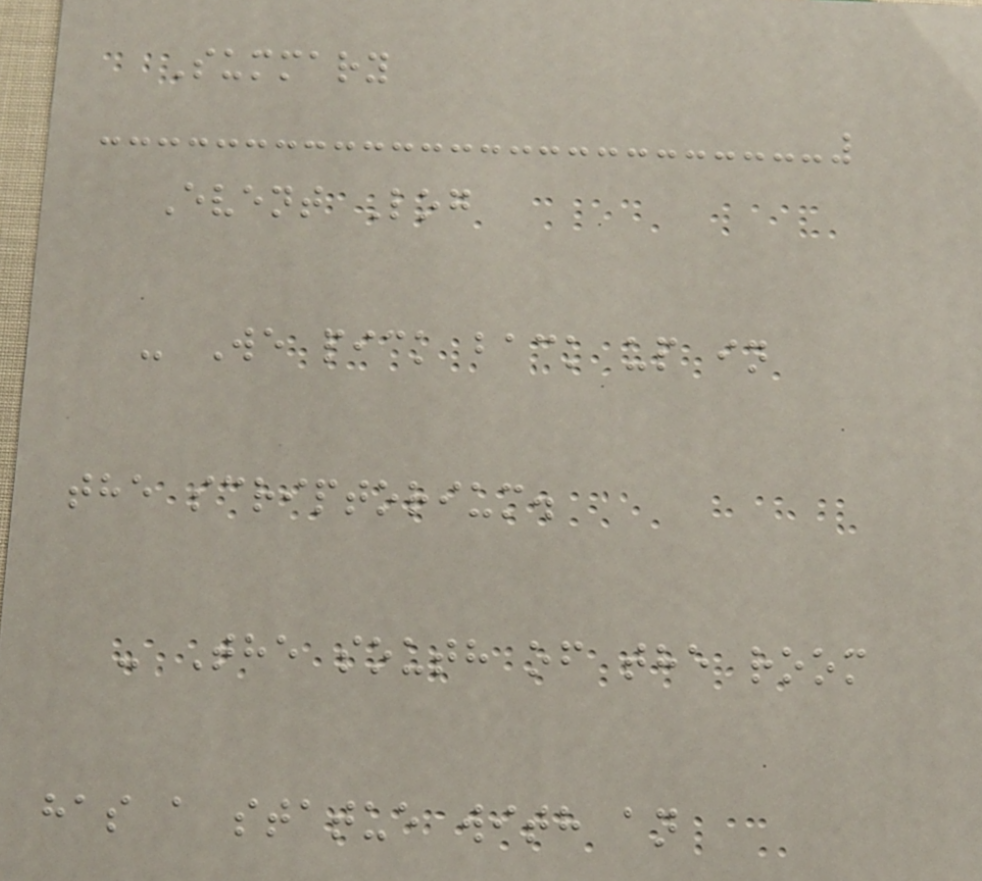Summary
Event Log
- We pick back up in
the scriptorium.
- The south of the room
has a statue with an
